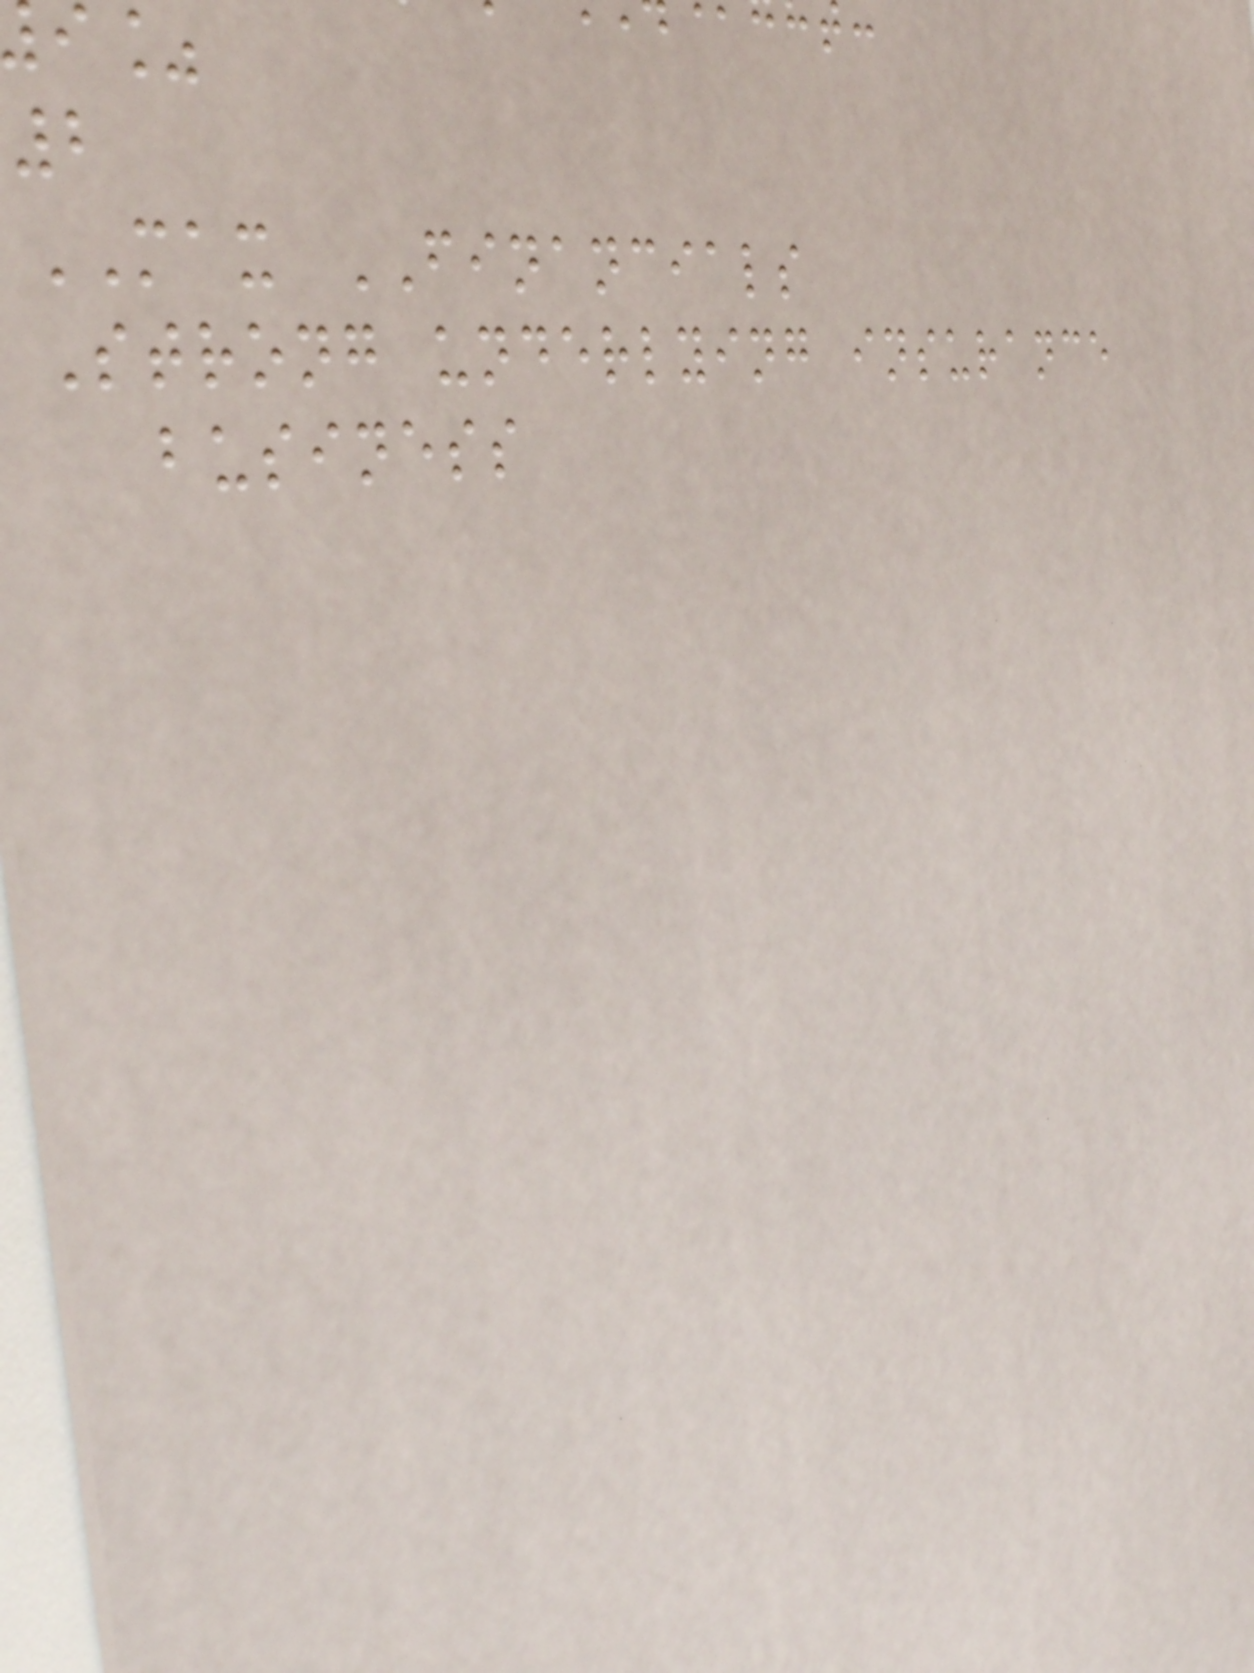2
MAX FINANCIALS
Strong underlying insurance
business
